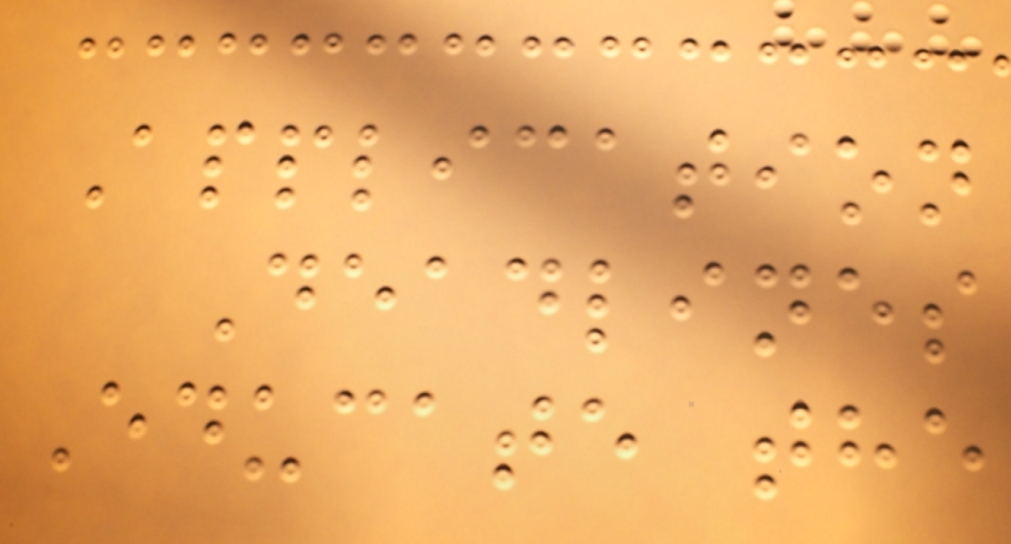Application
Deadlines
Educate the
